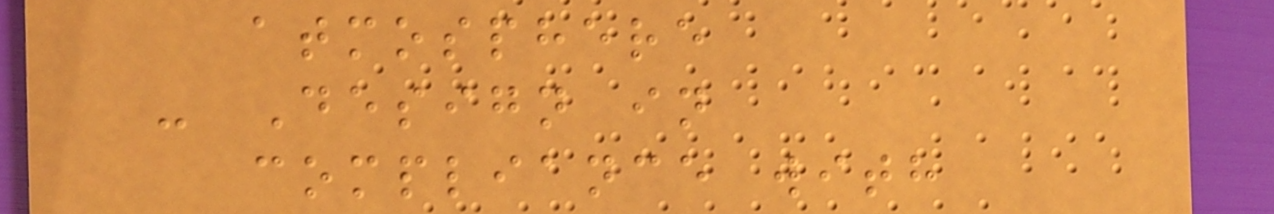atmosphere
- Design in
compliance with
